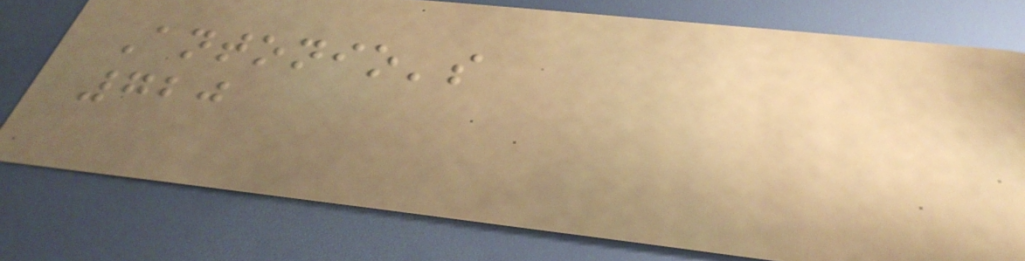Antonio's
720
